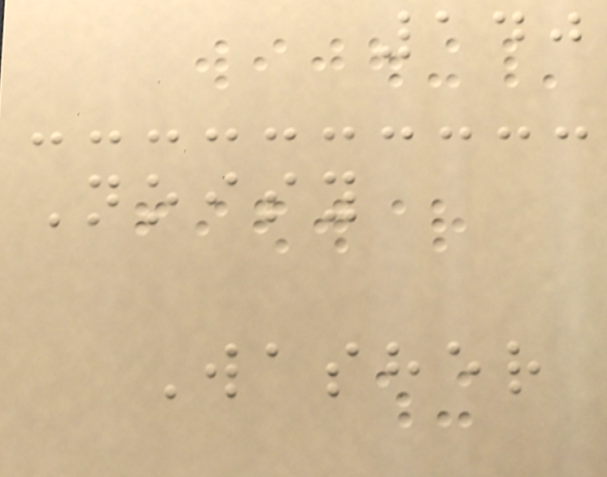140
Noisy
Washer
